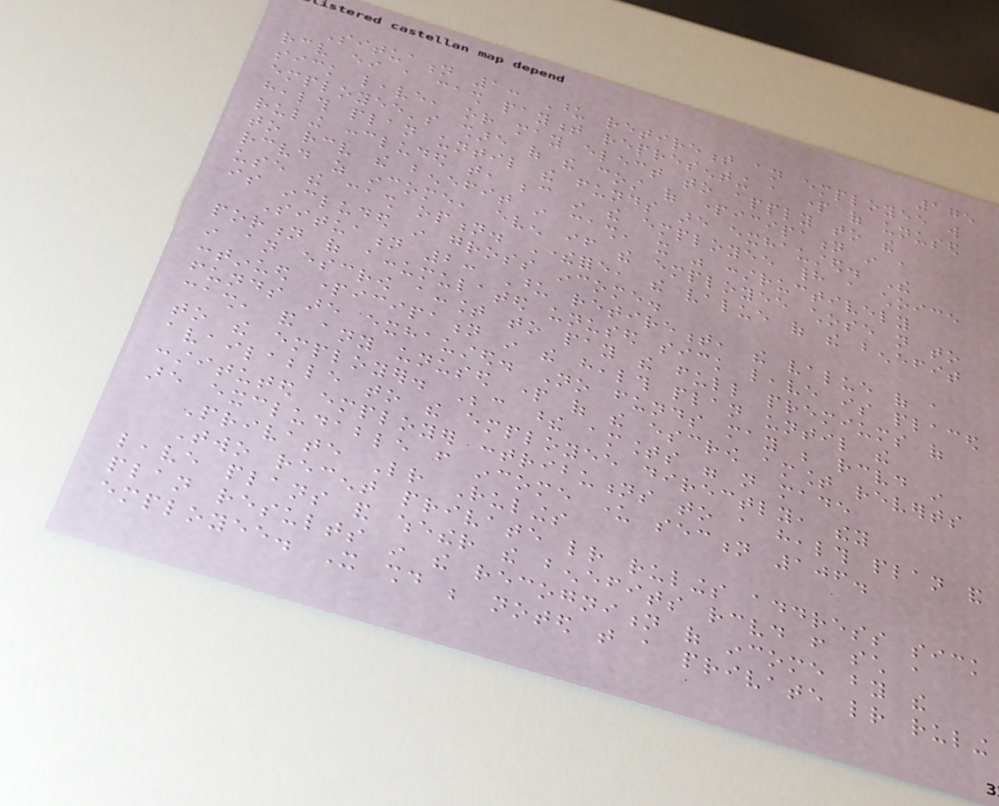175
Situation 1: Upon retirement an employee will
receive either a cash payment representing a part of unused
sick leave, or may elect to apply to the
employee's share of the cost of participation in a
health plan until the funds are exhausted. The
ruling concluded that, because in the employee had a choice
to receive the benefit in cash, it was constructively
received as income, even if the employee chose not to
use the cash option. Therefore, the value of the benefit
is included in gross income.
Situation 2: Upon retirement, the value of a
portion of accumulated unused sick leave is placed
in an escrow account to pay the full premiums of
continued participation in the health plan until the
funds are exhausted. No funds may be received in
cash, and any unused part of the escrow amount reverts
to the employer. Because these amounts were not made
available to the employee directly, they
constituted employer contributions to a health plan and
are excludable from income under section 106.
Private Letter Rulings
Two recent private letter rulings address sick
leave plans and whether the benefits received from such a
plan results in the recognition of income by the
employee. It should be noted that a private letter ruling
